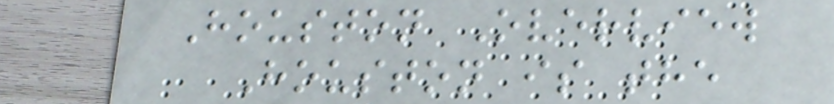Houston Overview
Houston is the
